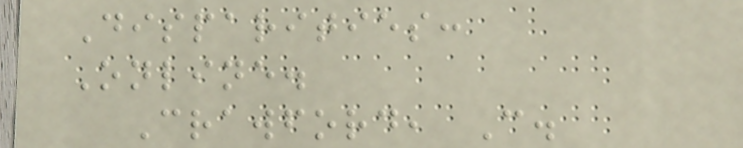Disparities:
Online.
Crawford, C.
